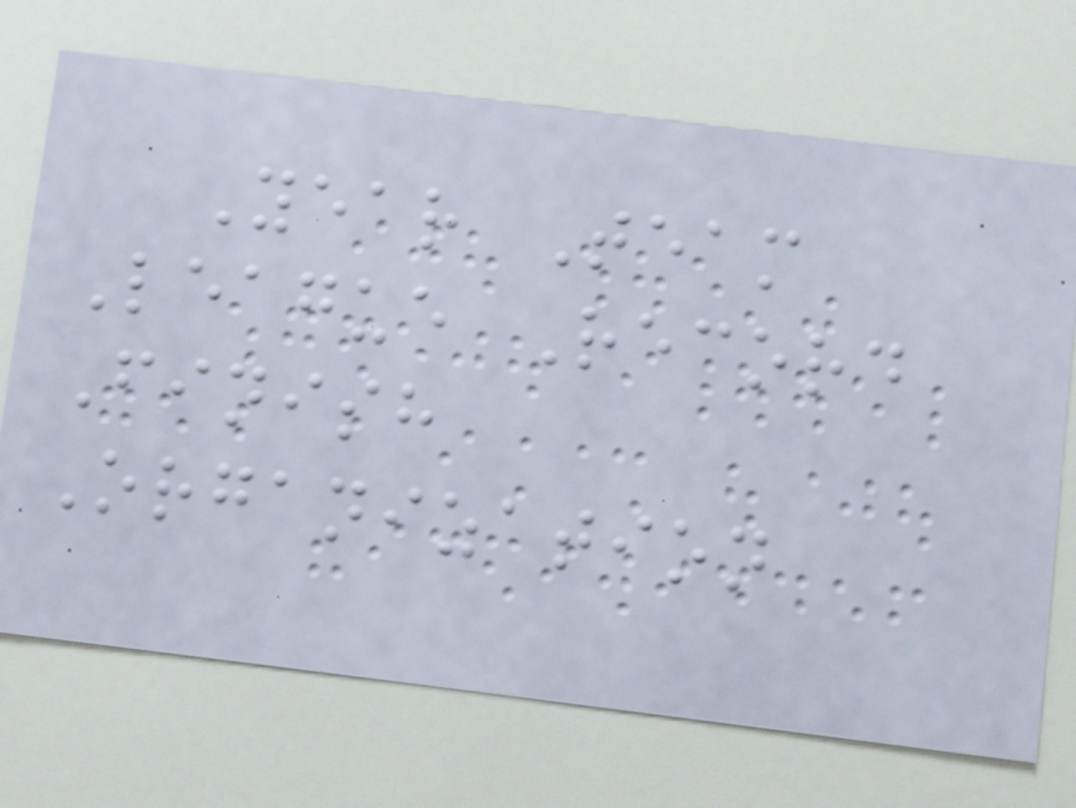Year Team
League Record
Finish
Organization
